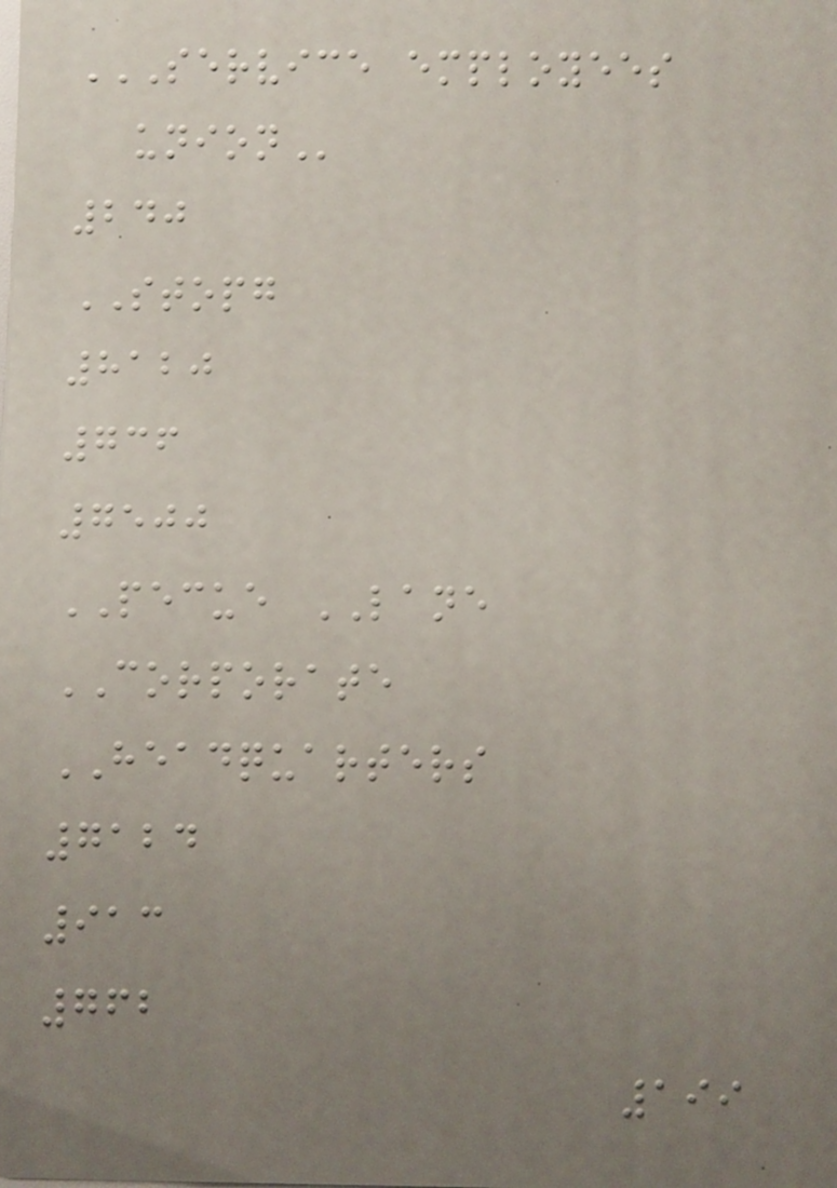SERVICE EMPLOYEES
UNION
240
STOPG
8120
736
7500
PECUE LANE
CORPORATE
HEADQUARTERS
7124
913
762
199
